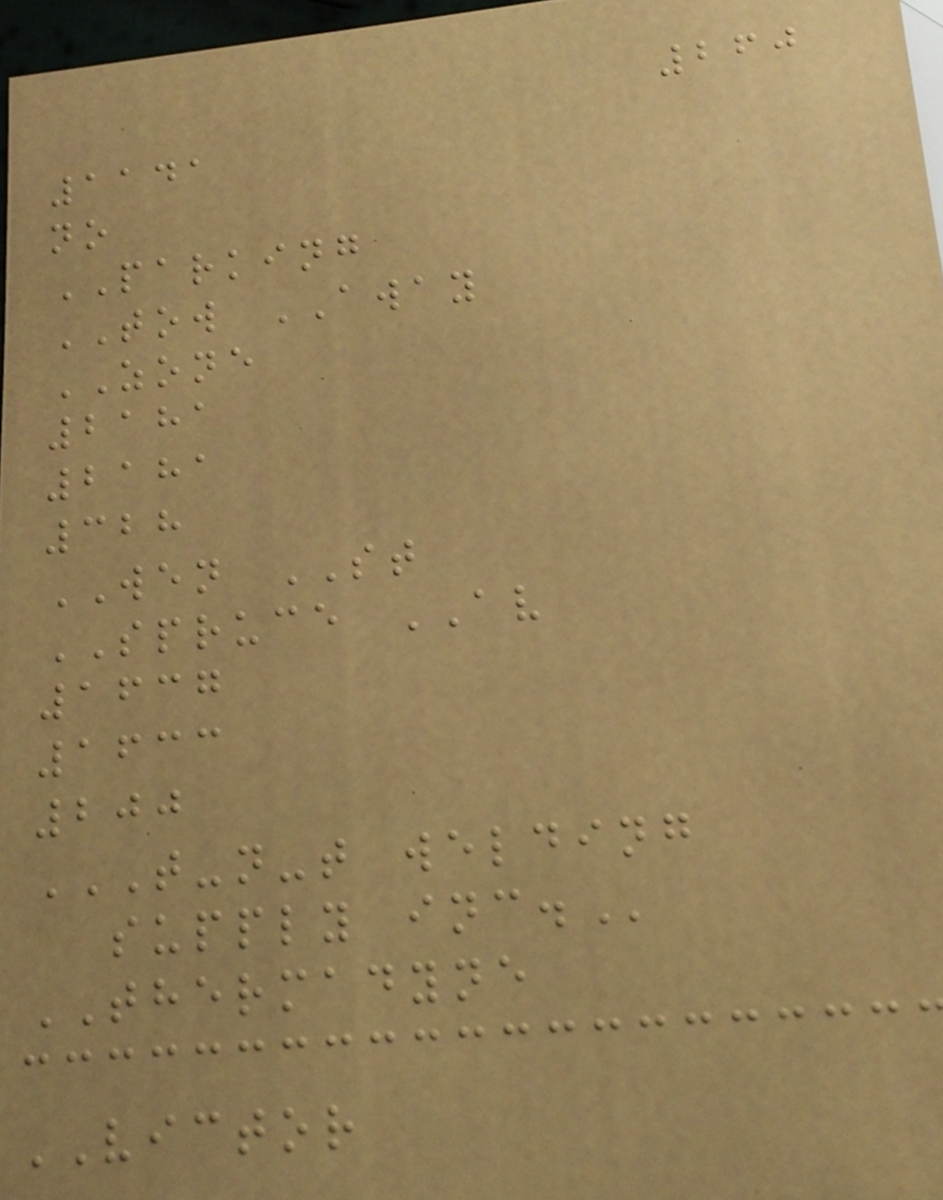260
1141
no
PARKING
TOW AWAY
ZONE
2181
2181
328
WEN ST
SPRUCE AV
1637
1633
200
T-N-T WELDING
SUPPLY INC.
THERMADYNE
VICTOR
